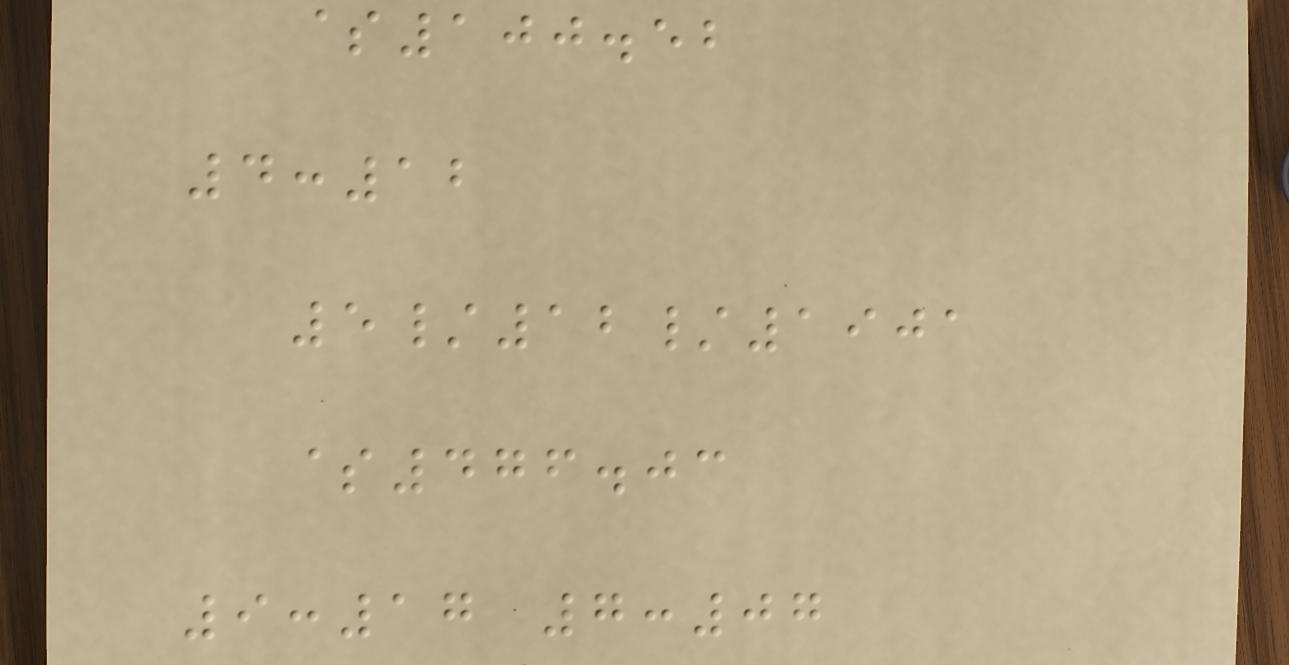$100.52
4:12
5/12/1901
$476.03
9:17 7:07
